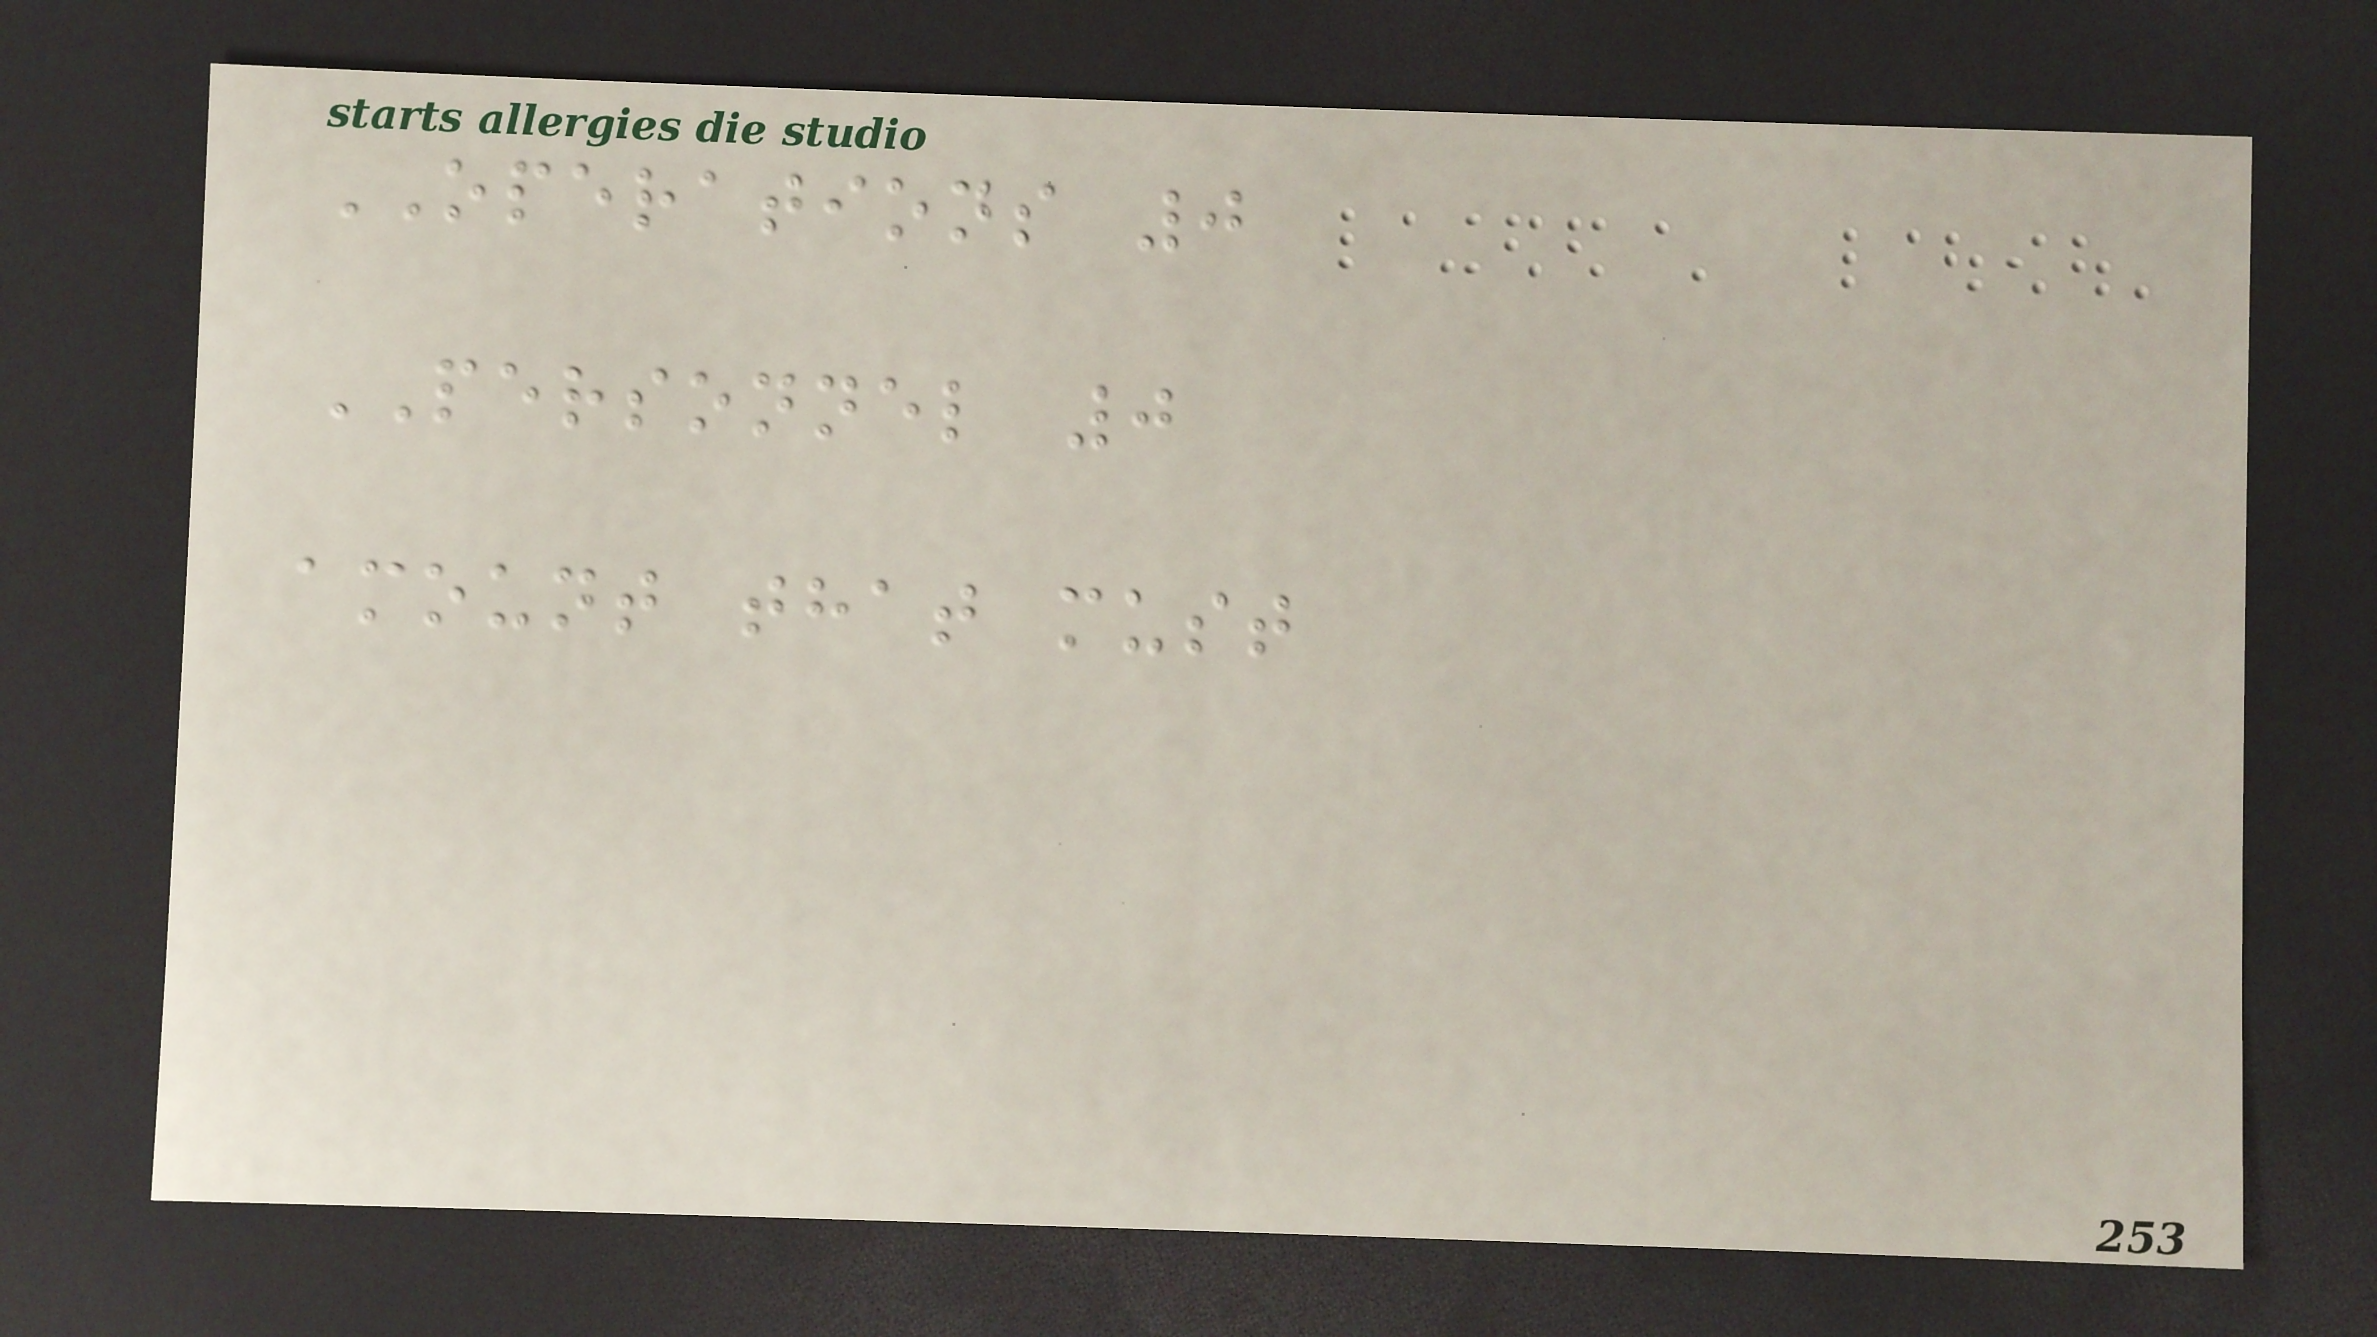OPERATIONS 0
PERSONNEL 0
amount that must
